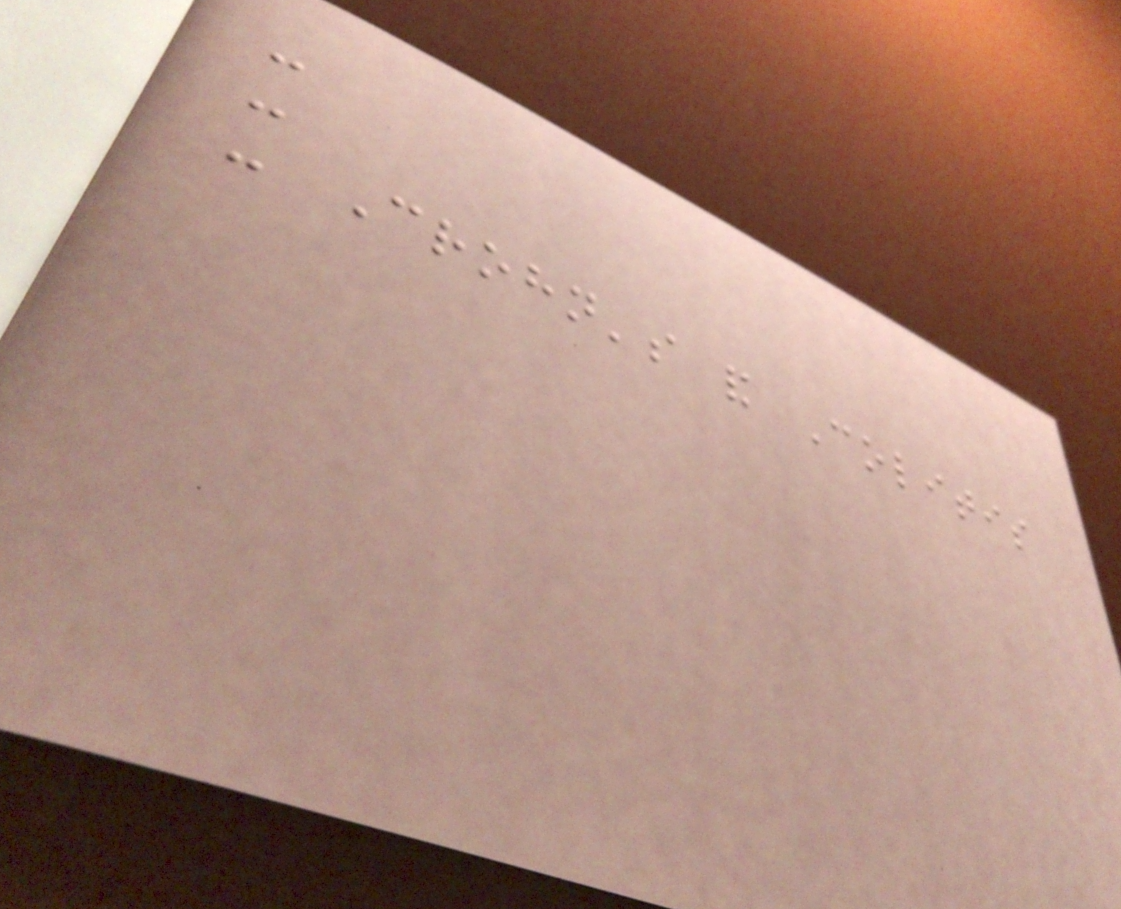-
-
- Crohn's and Colitis
